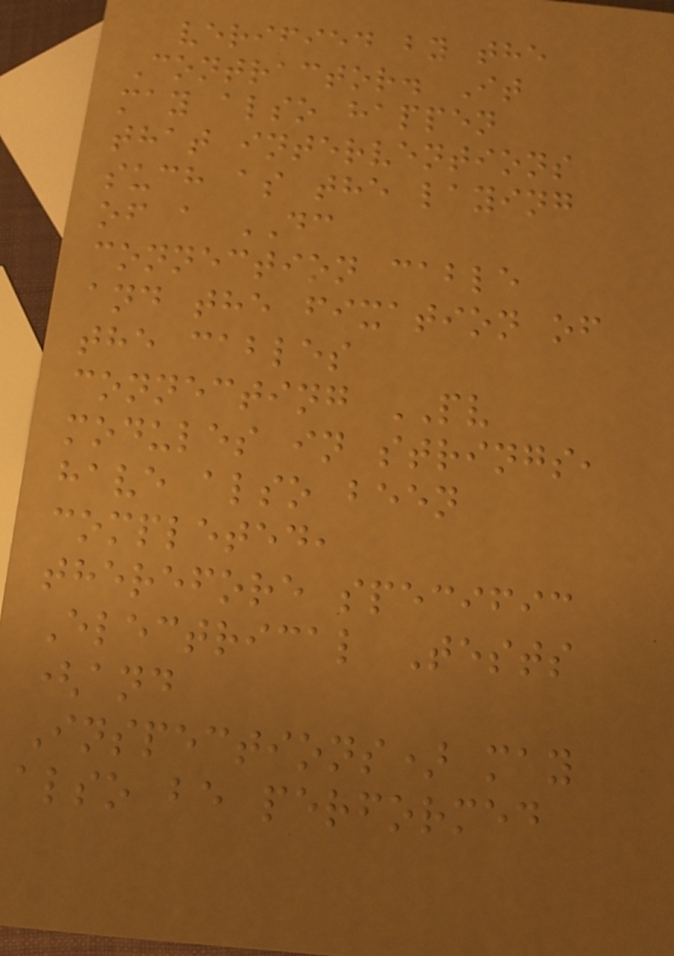verified by the
Contractor. It
may also happen
that interventions
such as the laying
of a DC
connection cable
and the fixation of
the cables
connecting PV
modules in strings,
have also been
completed,
therefore specific
Electrical Tests
(and
Inspections) may
also be performed
